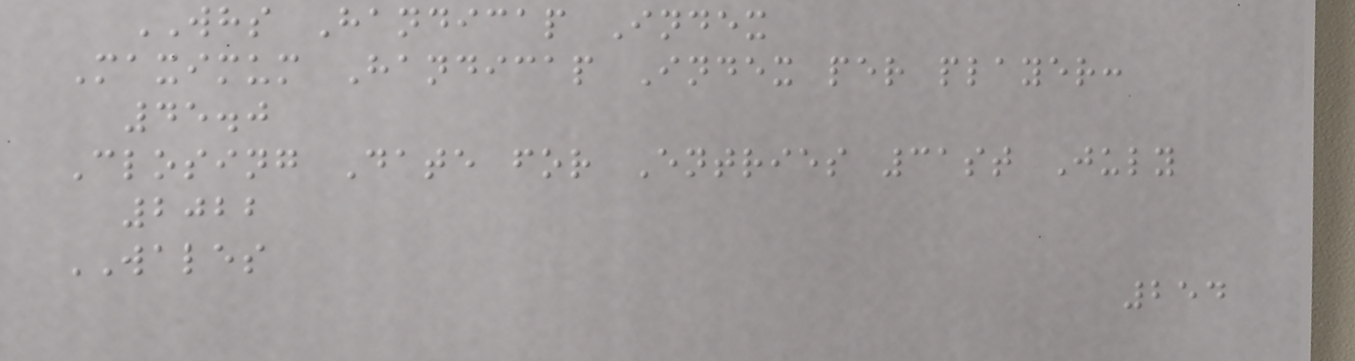WHS Handicap Index
Maximum Handicap Index per player:
45.0
Closing Date for Entries 31st July
2022
WALES
254
